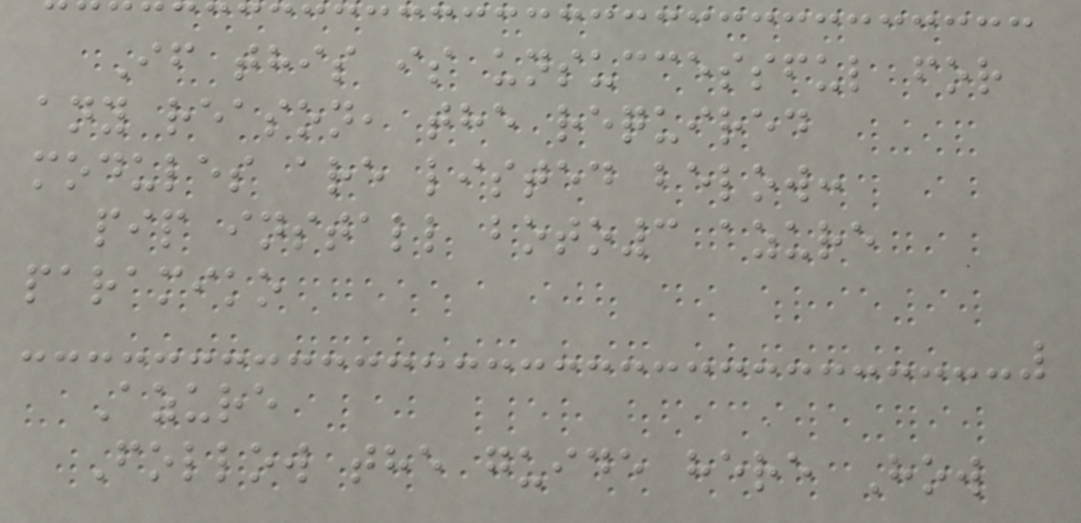If this is unsuccessful for
any reason, the required
modules are listed below:
pip install boto3 azure
paramiko
Azure
Follow the guide here How
